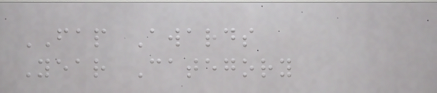FAP Awards
Year Category
